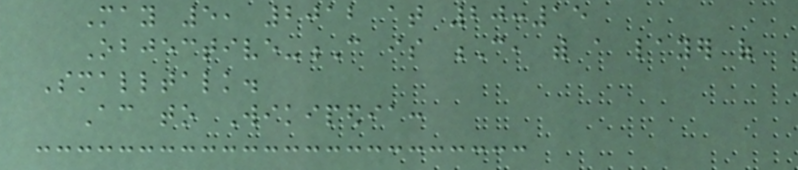May 5, 2012 at 20:15
Objective-C is C, with a layer of
Smalltalk.
According to Wikipedia:
